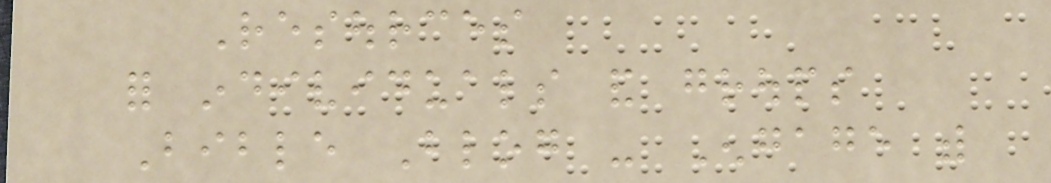Resources
for individuals and groups
Bible Blog - Engage with
